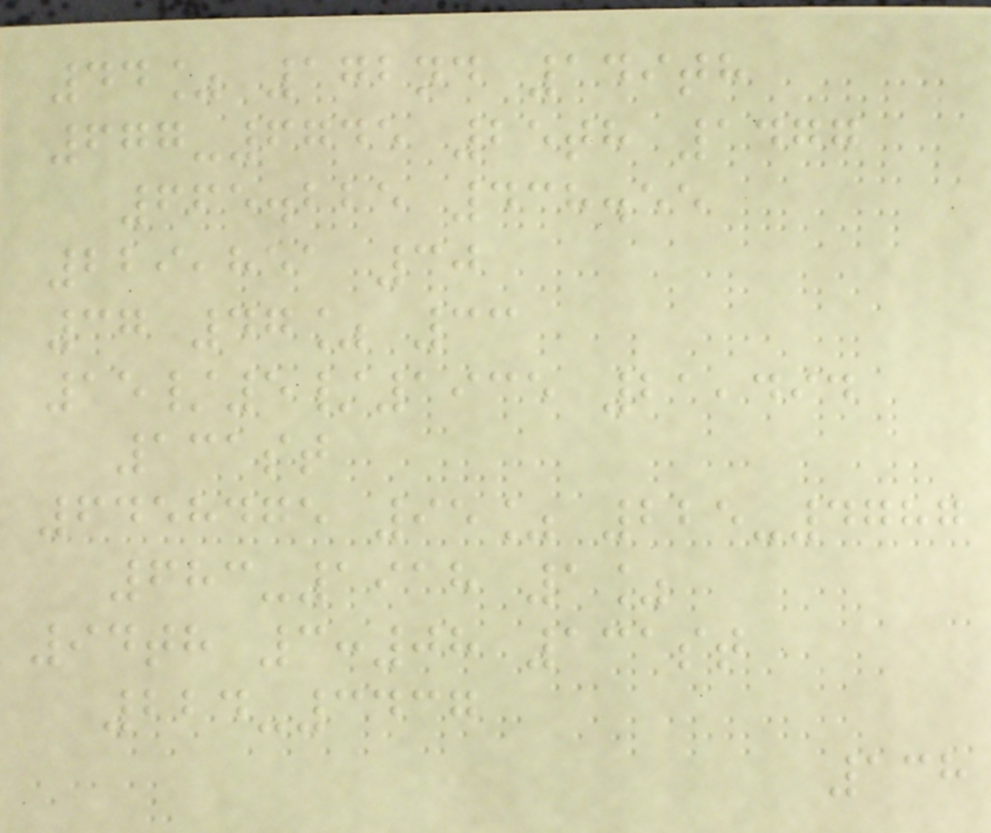44% 172nd 149th
677-6745 25th 1477
665.225 438.55
229,851 30
37 47% 33
15/5/1935 21,494
131st
6458475 95% 225-4787
683-1918 1%
94th 3:08 131st
224-3437
138
